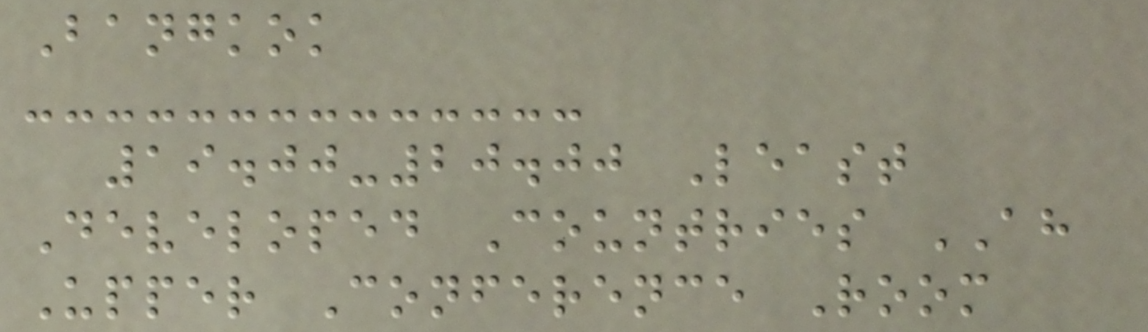Bangkok
19.00-20.00 Least
Developed Countries AH
Upper Conference Room
